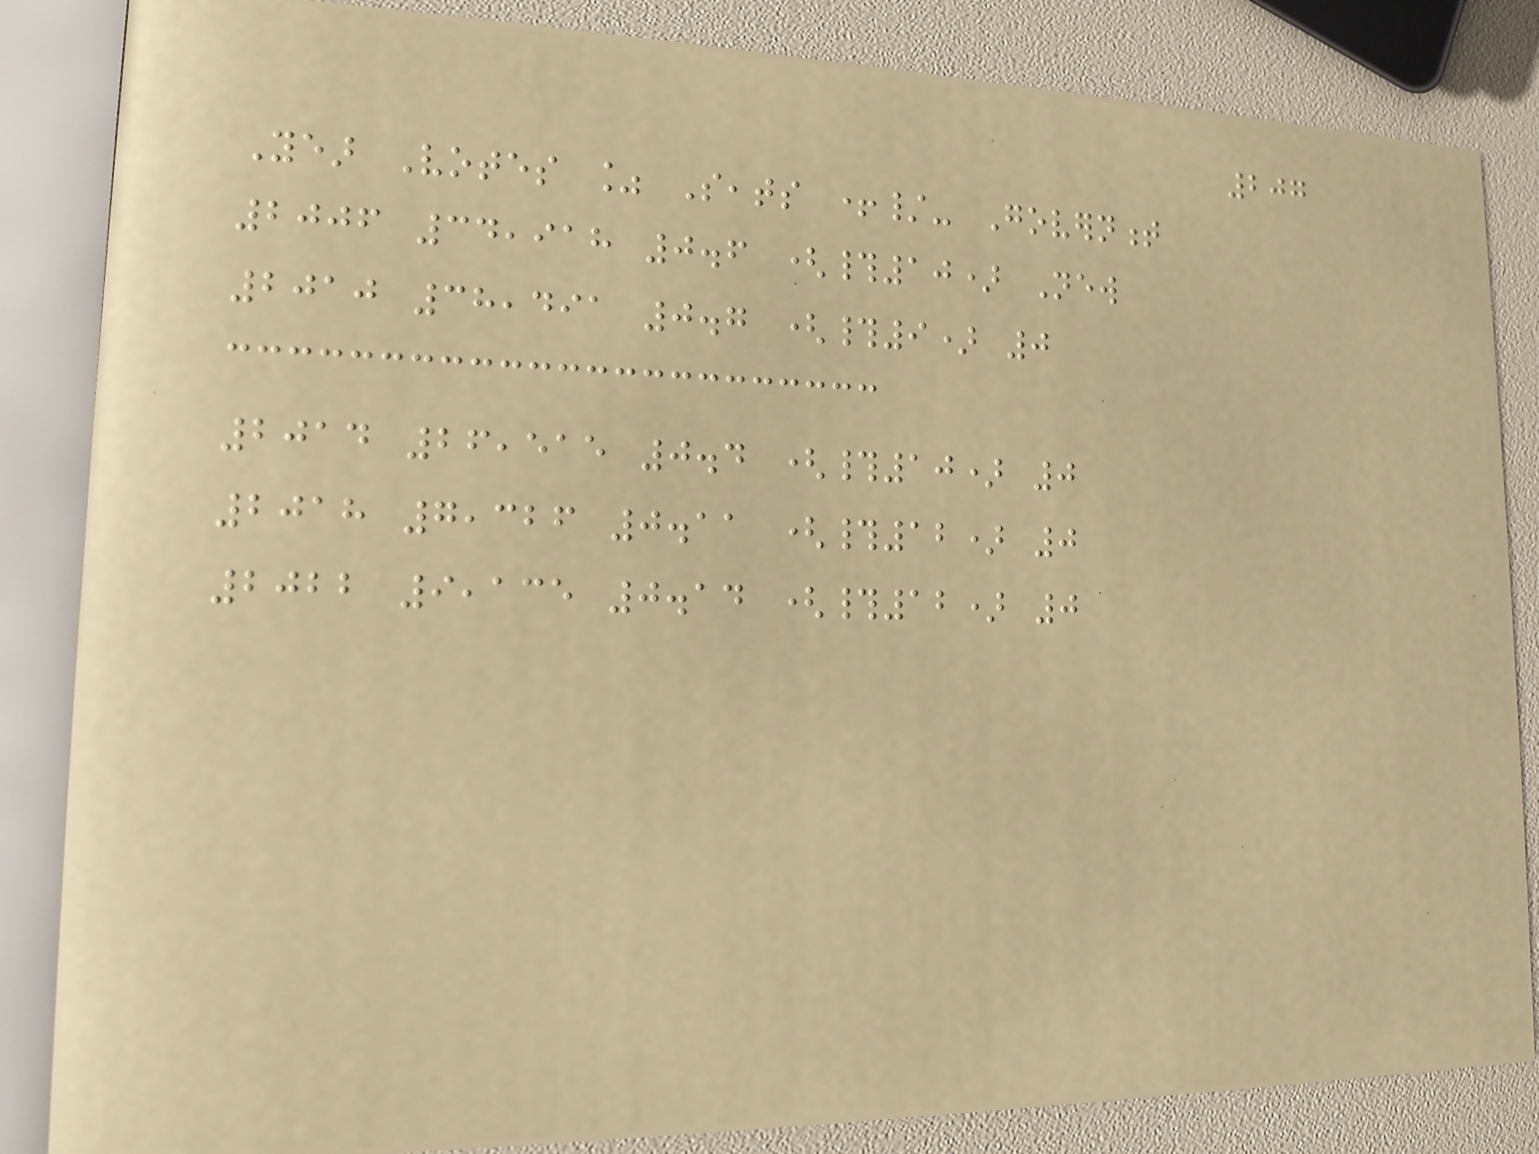207
Year Votes % Seats +/- Government
2006 34,918 0.6 (#10) New
2010 38,491 0.7 (#9) 0
2014 26,515 0.4 (#10) 0
2018 7,326 0.11 (#12) 0
2022 9,135 0.14 (#12) 0
